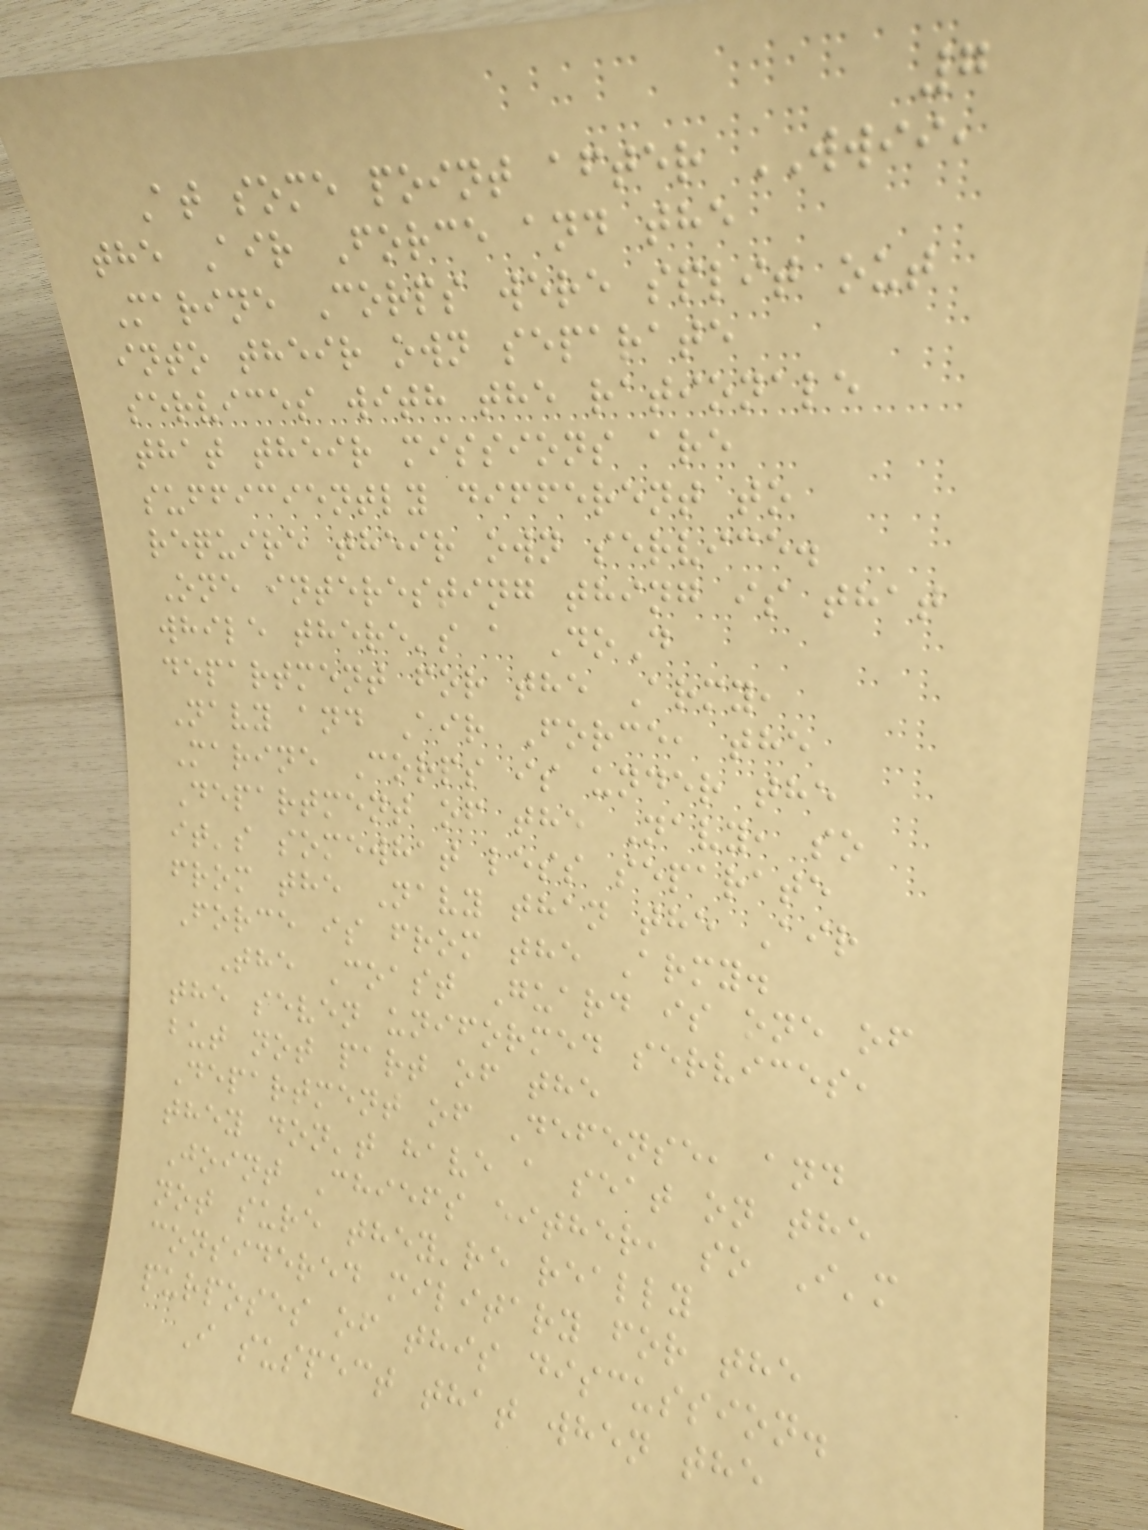7
At some point after WWII,
the Air Force and the
Marine Corps were split out
into their own separate
services with the rationale
that their missions are
sufficiently different to
require their own service.
One interesting thing is that
while there's a DoD
department for the Army,
Navy and Air Force, the
Marine Corps is under the
Department of the Navy, so
it's somewhat less separate
from the Navy than the Air
Force is from the Army.
The Coast Guard is one of
the seven uniformed services,
but not part of the
Department of Defense, and
they don't have a seat on the
Joint Chiefs either, so I'm
not sure they're really
considered military for the
purposes of this discussion.
I suspect that when the
